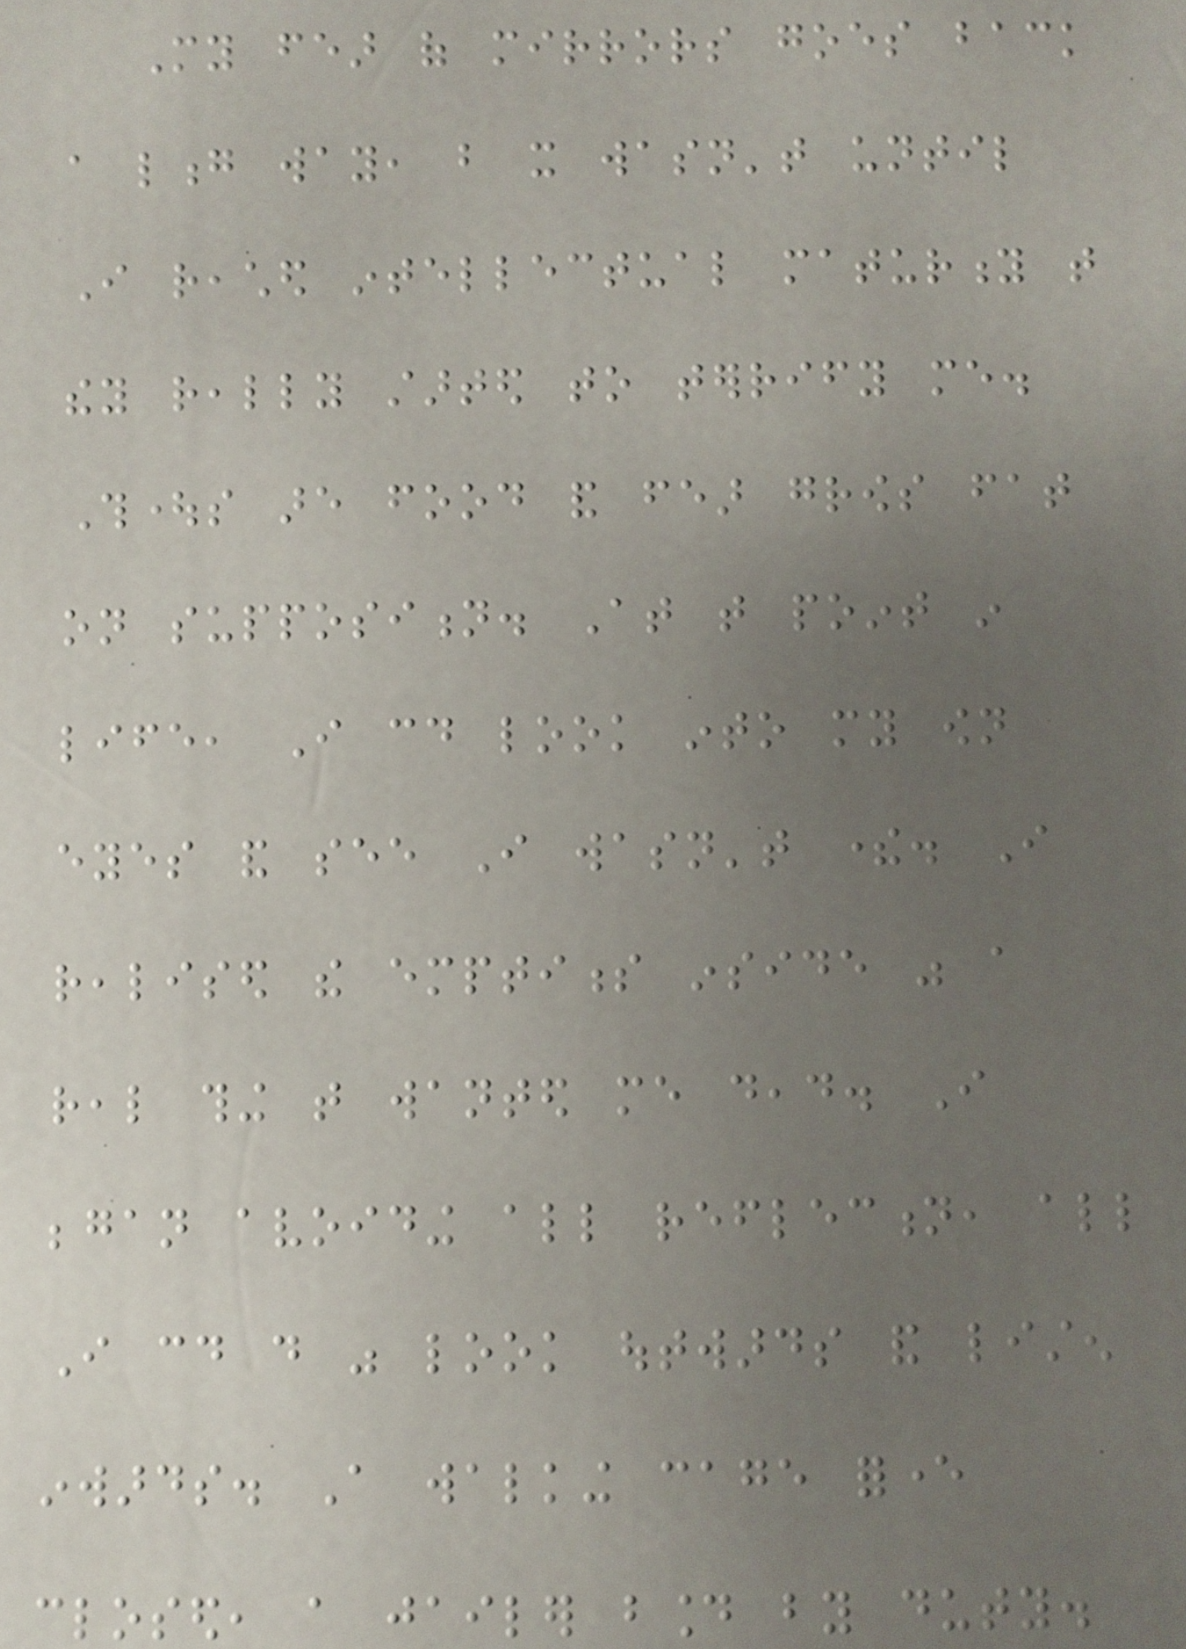My fear of mirrors goes back
a long way, but it wasn't until
I reached intellectual maturity that
they really started to terrify me.
Thoughts are food and fear grows fat
on supposition. At that point in
life, I could look into my own
eyes and see I wasn't there. I
realised the emptiness inside was a
real thing that wanted me dead. I
began avoiding all reflection, all
I could do was look outwards and listen
inwards. A walking cage forever
closed, a jailer bound by duty.
